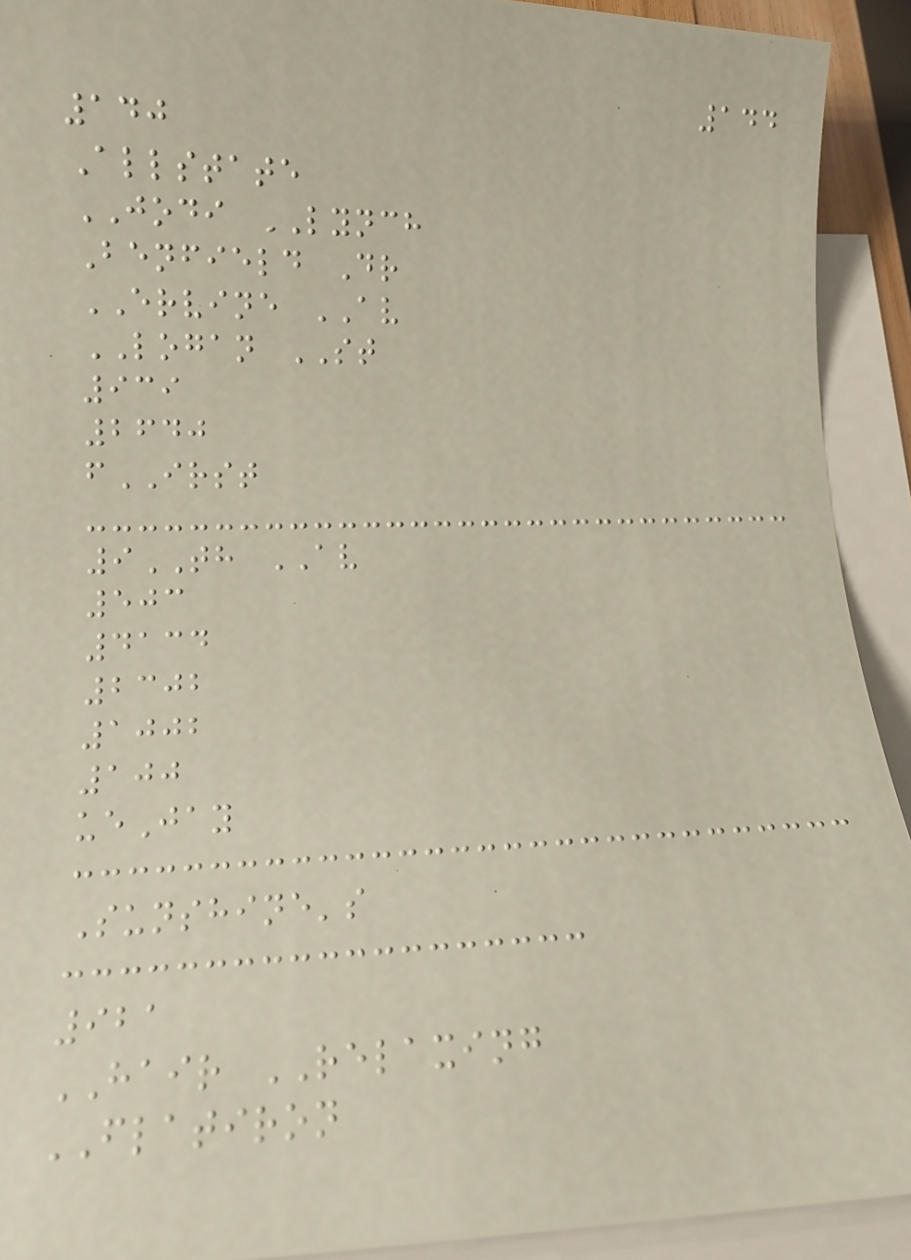144
140
Allstate
JODI LYNCH
Benfield Dr
ERVINE AV
LOGAN ST
939
2640
fIRST
9TH AV
503
4134
2302
1002
100
ueJay
Sunshine's
921
HAIR RELAXING
FLATIRON
